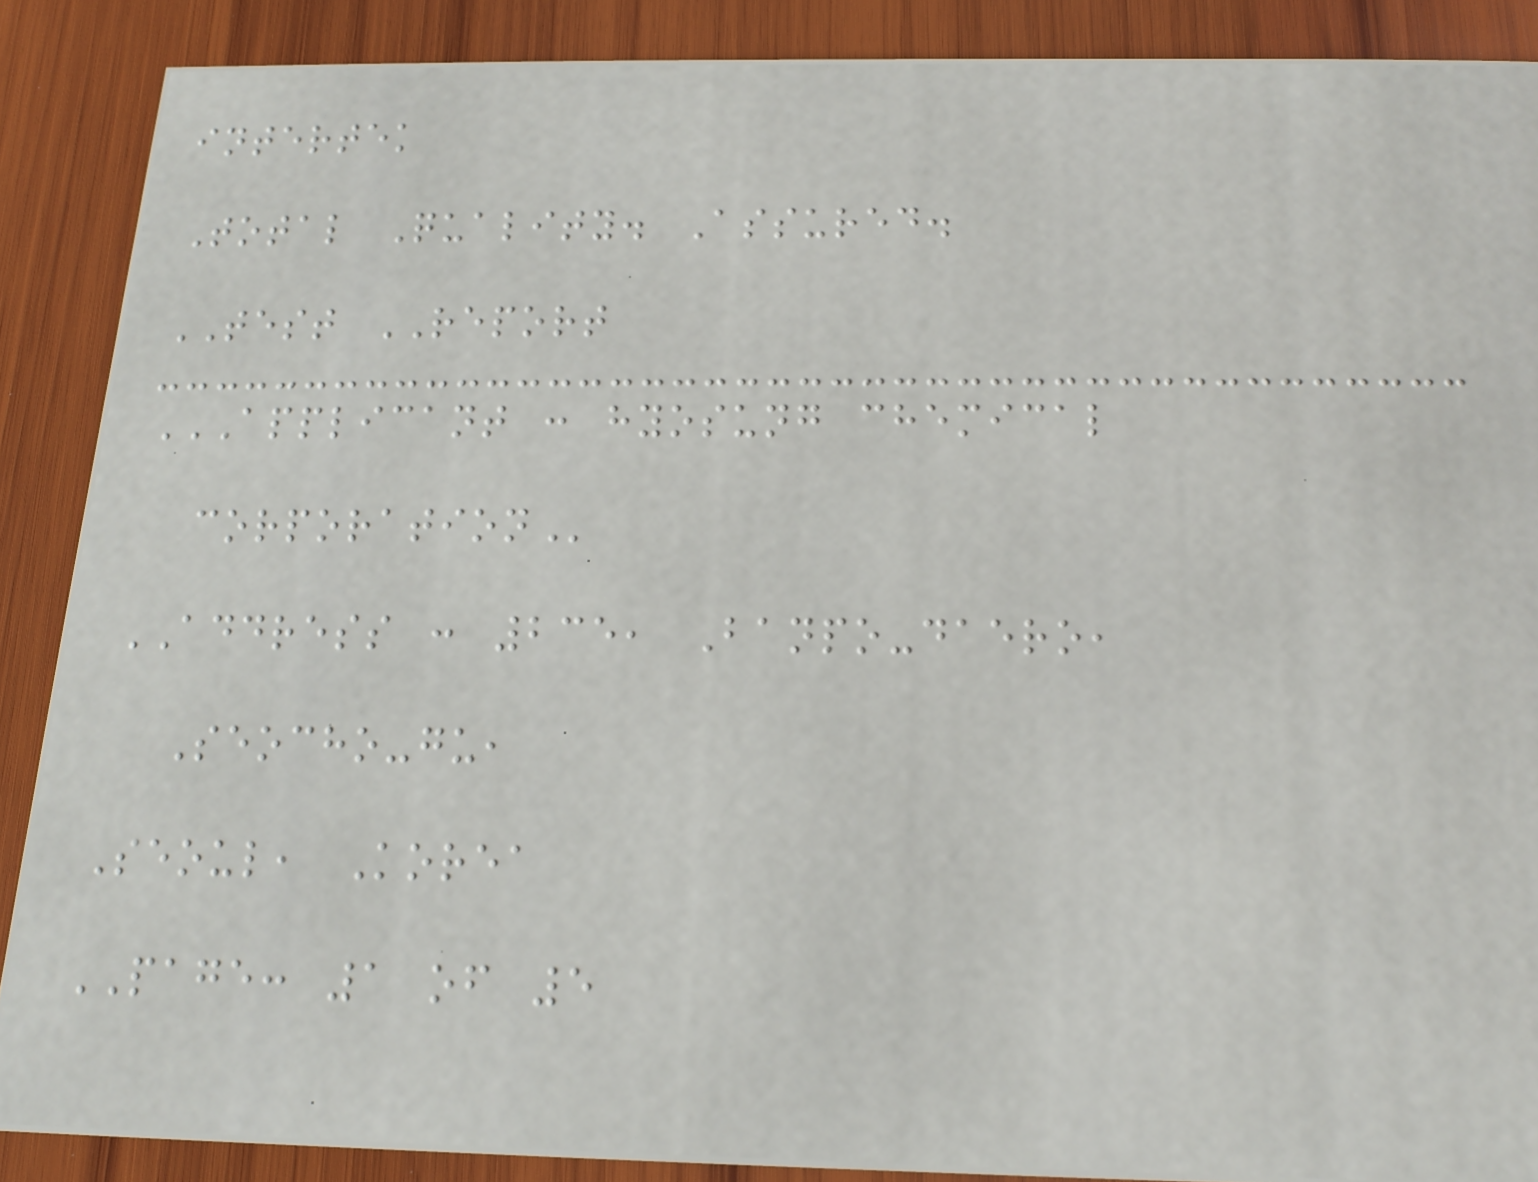intertek
Total Quality. Assured.
TEST REPORT
APPLICANT : HYOSUNG CHEMICAL
CORPORATION
ADDRESS : 235, Banpo-daero,
Seocho-gu,
Seoul, Korea
PAGE: 1 of 5
